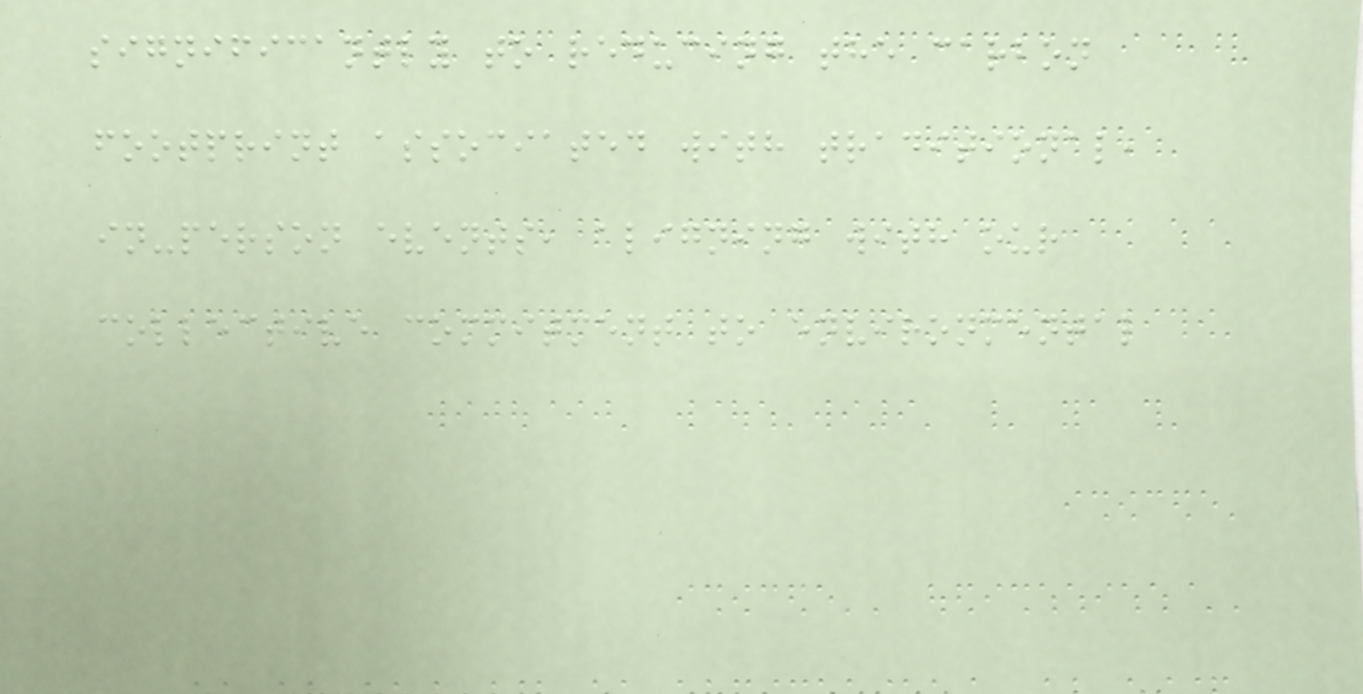significantly to reducing the carbon
footprint associated with traditional,
in-person events, aligning with our
collective commitment to environmental
